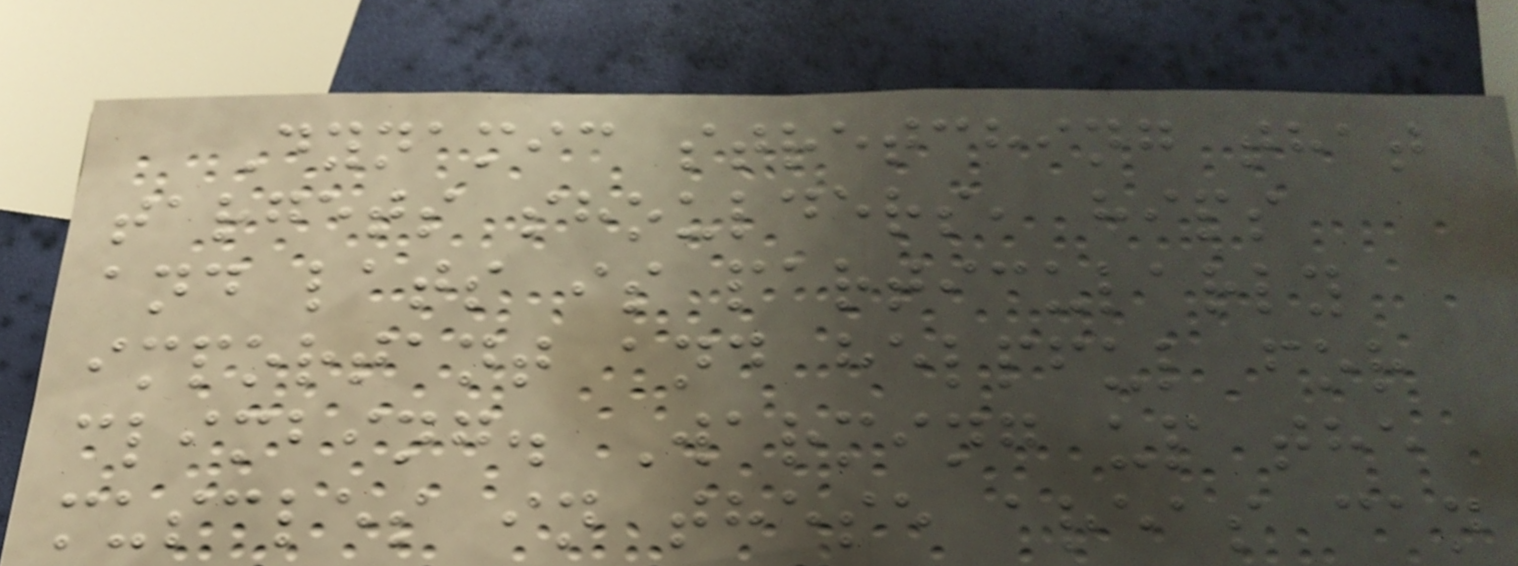Dynamic stretching that
targets shoulders, hips
and lats is particularly
important and helpful for
climbing. Warming up the
muscles in these areas can
